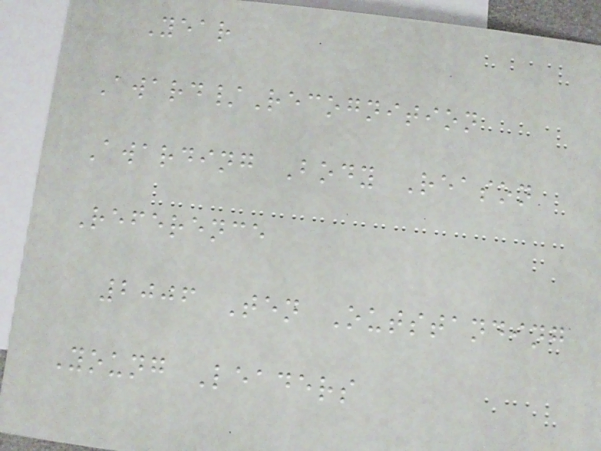Year
Award/Recognition
Awarding Body Reason
Reference
2006 Ten Outstanding
Young Leaders
